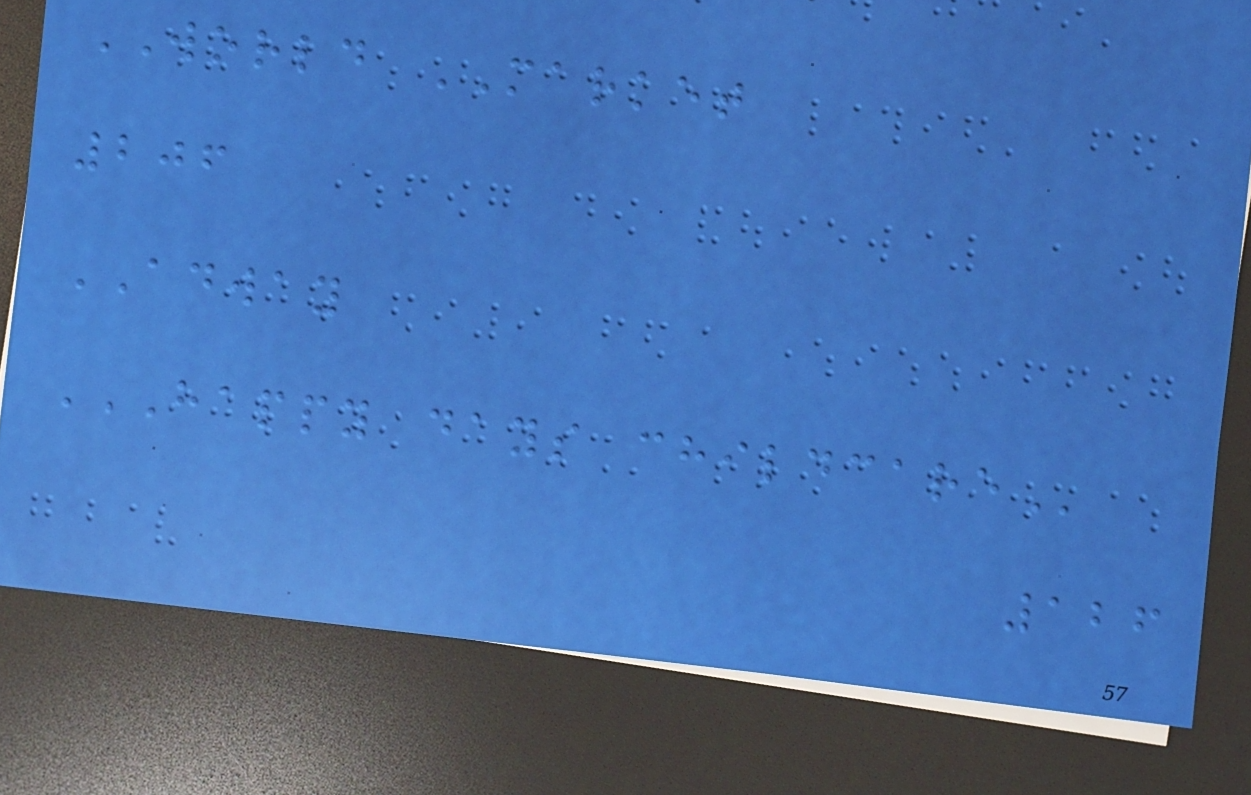WORLD MARKET
206
ADWAY
HAPPY DAYS CHILDCARE
126
